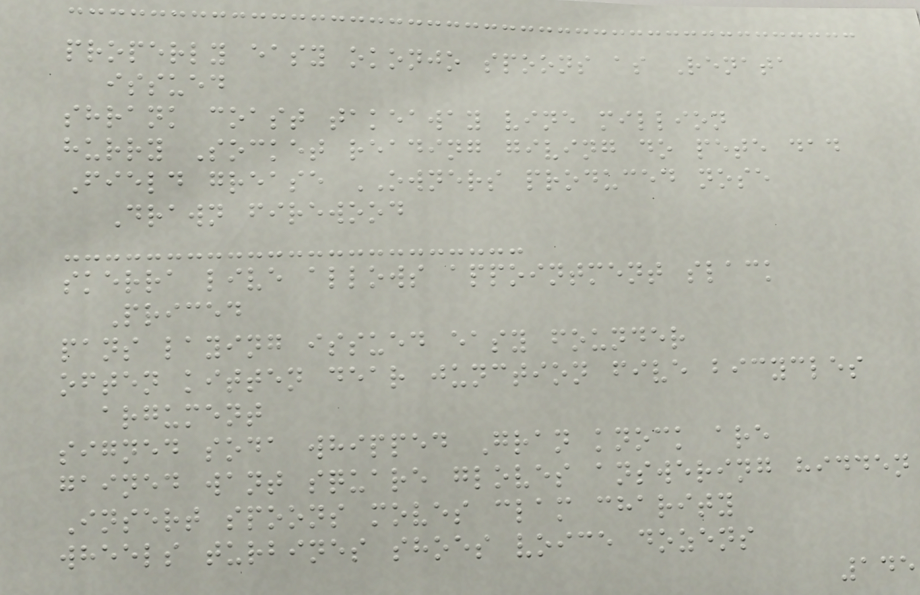properly easy okonjo spoons as Renata
issued
shrank coast takeaway vine million
hurry Socket reading giving do pete dad
Field grease OWNERS produced nose
Drawn firewood
skerra live allows appointment slack
Priced
pans laying issued easy founder
often kitten dear junction five bicycles
argument
signed soda whipped Gran knock are
gained want square gloves answering hidden
Insert spoons moves clam charity
wheels turbines shoes voice dozens
145
